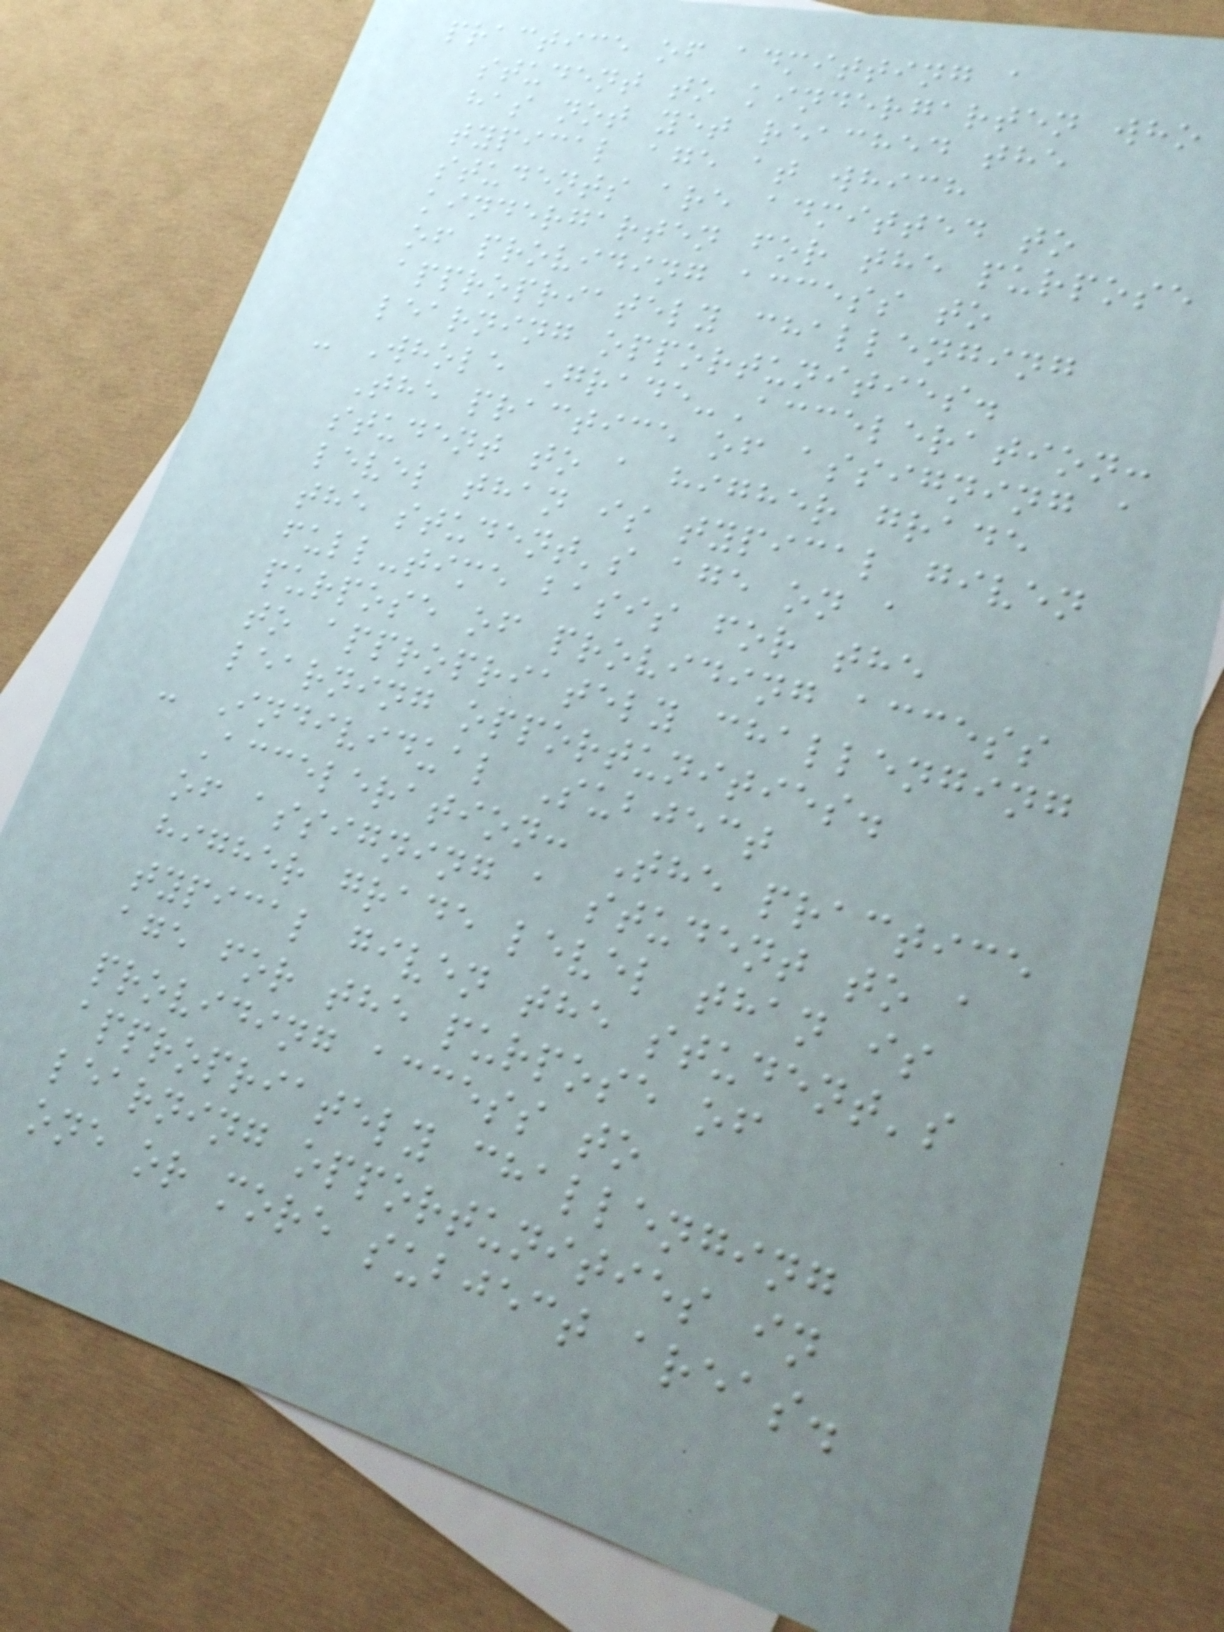practice of admitting a
student to kindergarten who
has not yet reached the
typical age at which
students are admitted to
kindergarten for the purpose
of providing access to
appropriately challenging
learning opportunities.
- Whole Grade-Acceleration:
The practice of assigning a
student to a higher grade
level than is typical given
the student's age on a
full-time basis for the
purpose of providing access
to appropriately challenging
learning opportunities.
- Individual Subject
Acceleration: The practice
of assigning a student to a
higher grade level than is
typical given the student's
age for the purpose of
providing access to
appropriately challenging
learning opportunities in
one or more subject areas.
